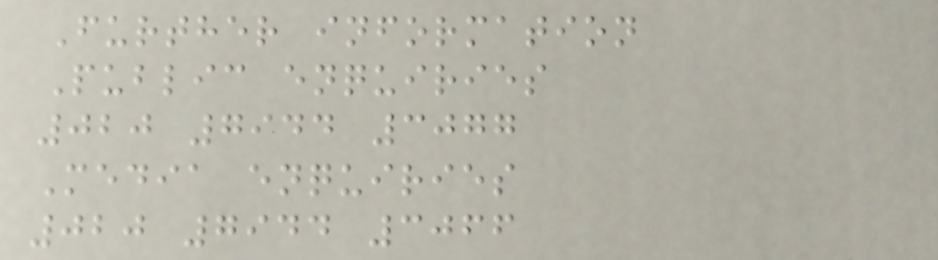Further information
Public enquiries
020 7944 3077
Media enquiries
020 7944 3066
